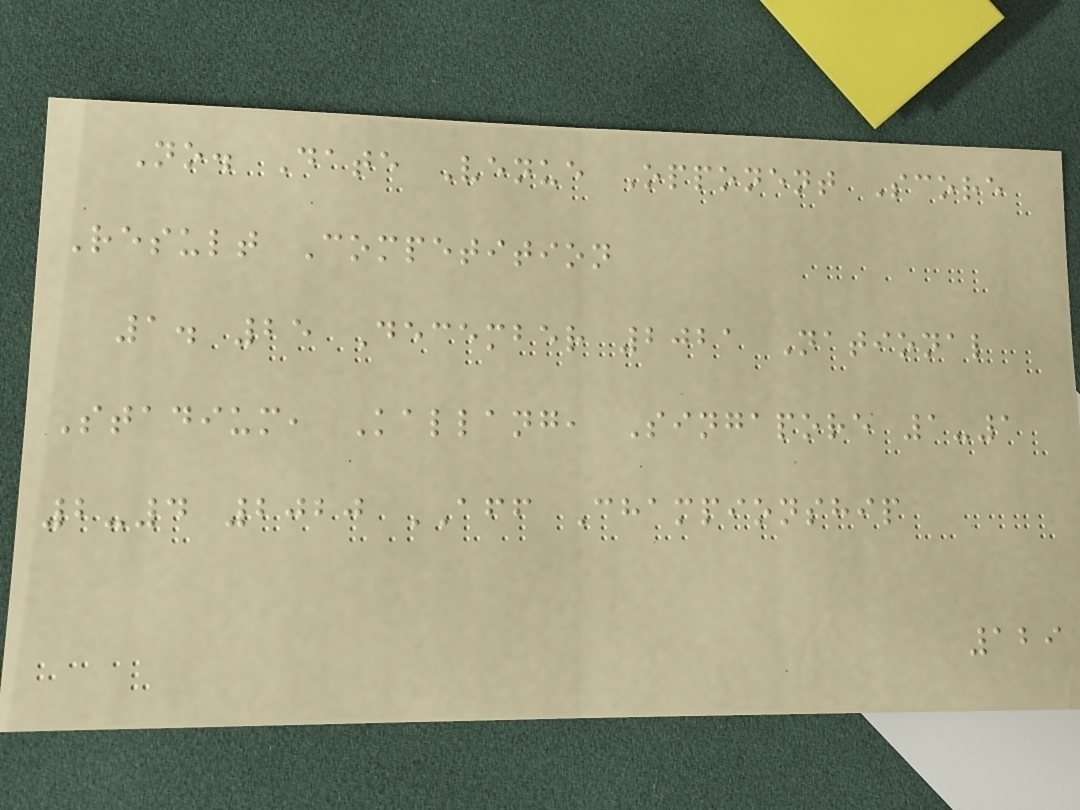No. Date Venue Opponent Score
Result Competition
1. 25 December 2021 National
Stadium, Kallang, Singapore 1-1
2-4 2020 AFF Championship
129
